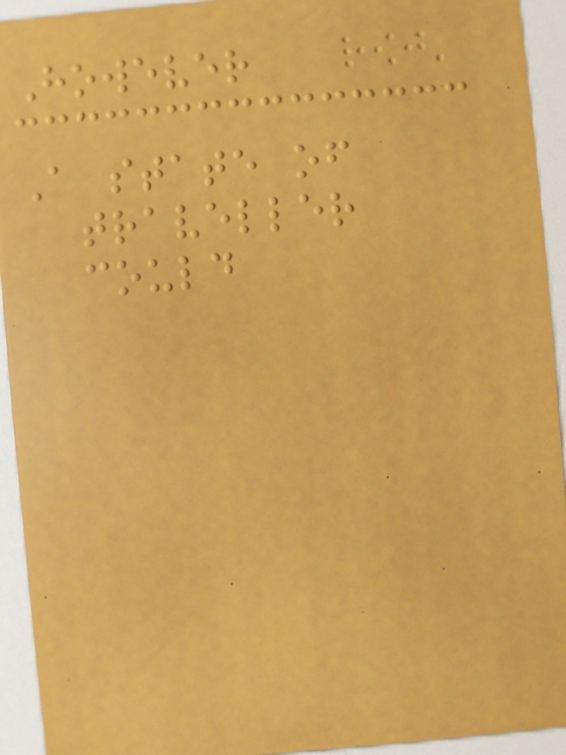However
A state of
traveller
could
